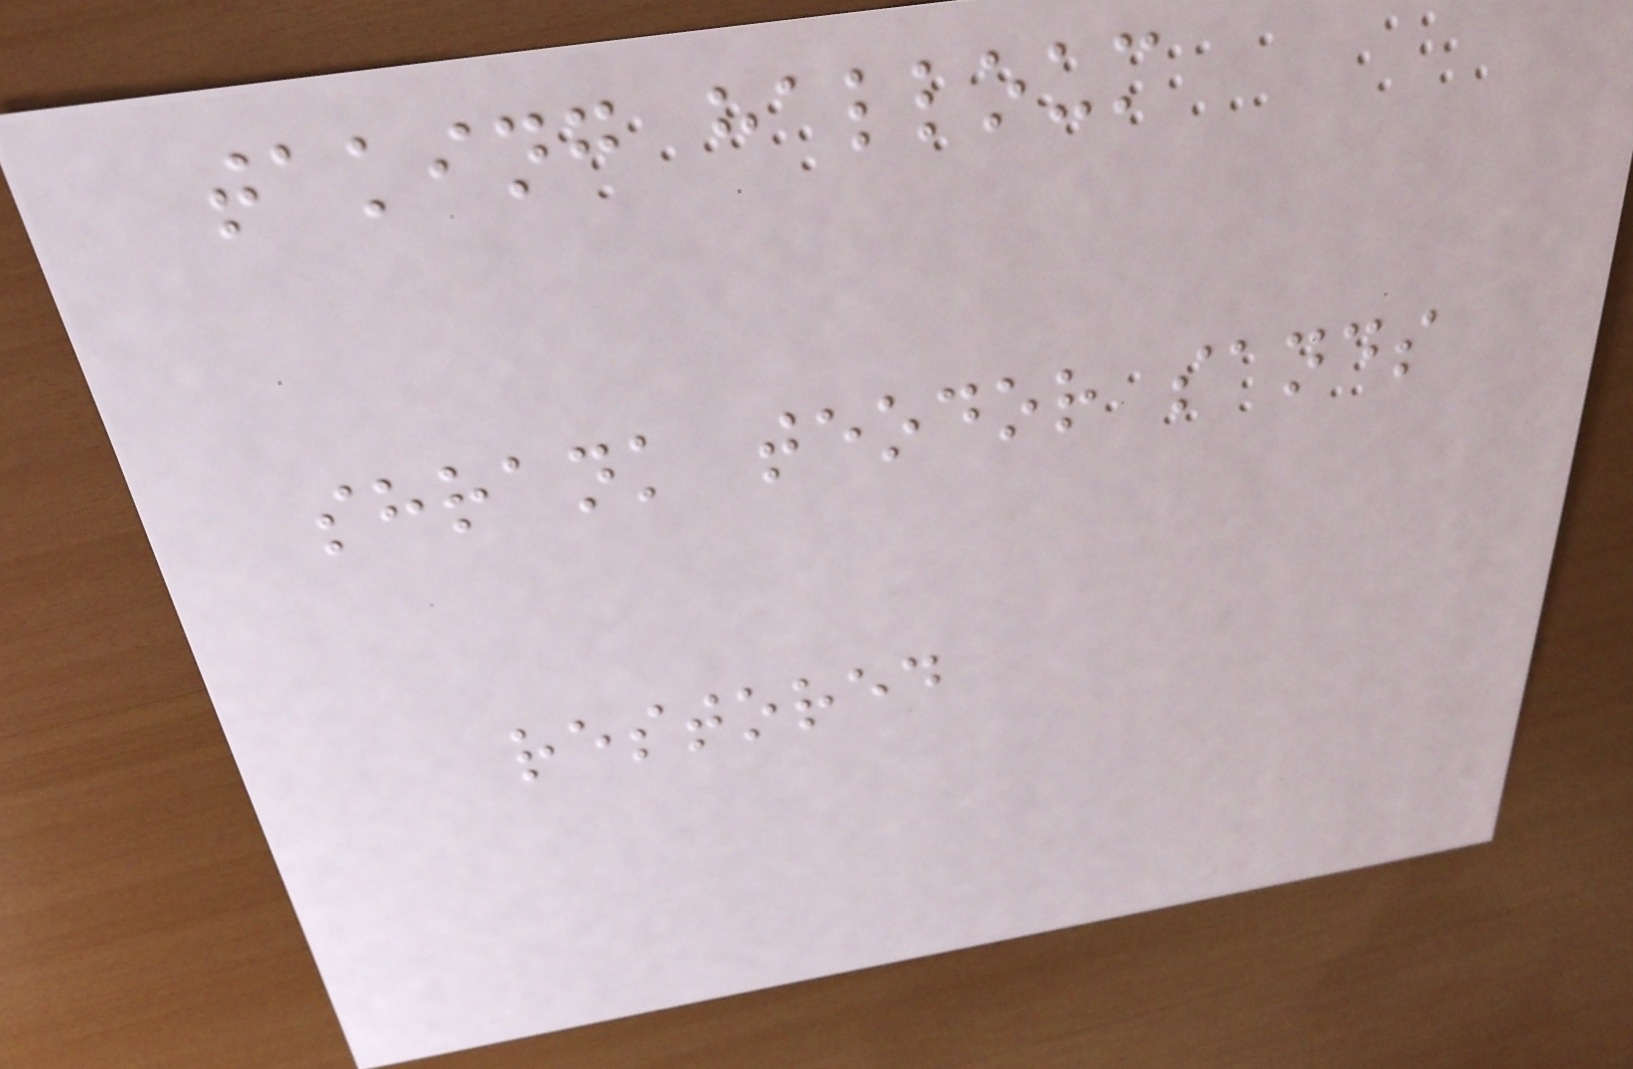taking halloum
shrank teodor sands
restored
